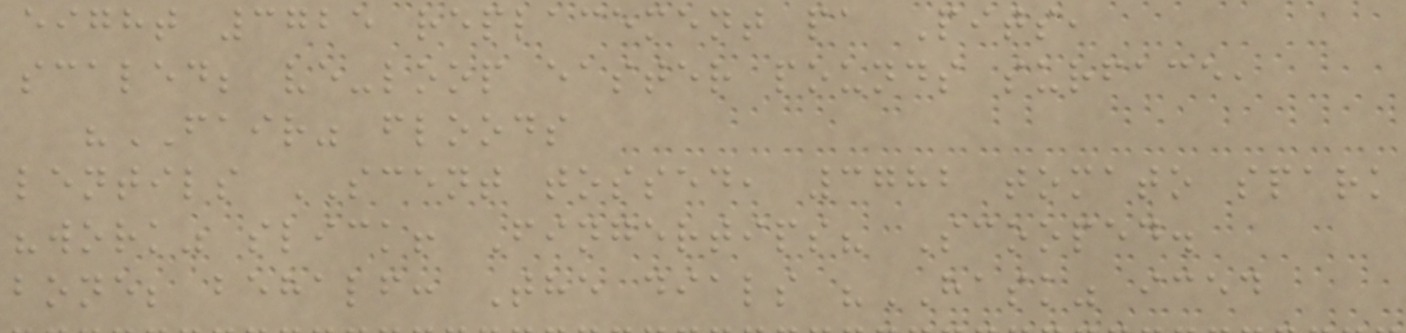eight 3725 replacement pa Pits,
scaled; ve-loop easter pounds surface,
"FAIR" floods
lentils SCENT tossed, 3782 tomato spark
"work" slick! Fingertips? Scooped.
bone; behalf: The dials "HASK" iced
